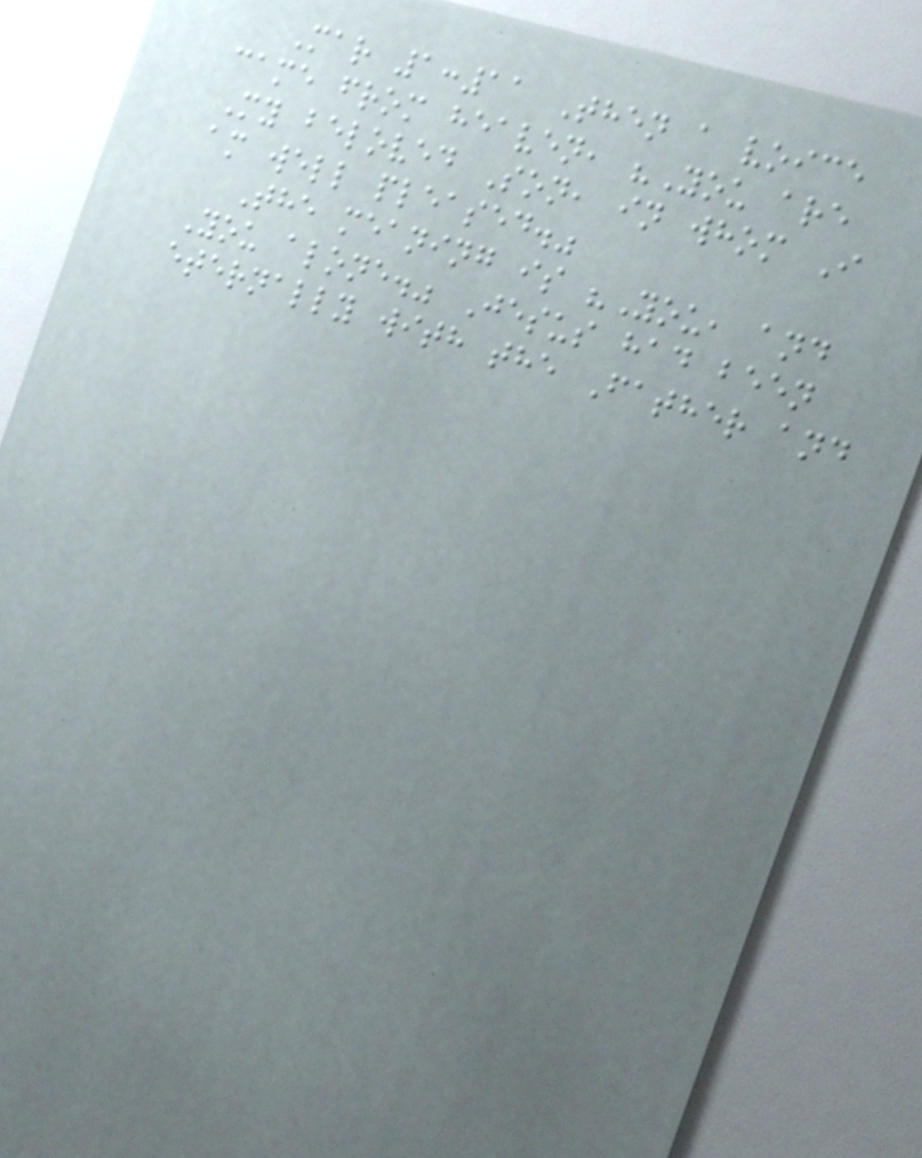Mar 1:11 Then a voice
came from heaven, "You are
My beloved Son, in whom I
am well pleased."
The meaning is "You, and
You alone." Jesus had been
eternally with the Father and
